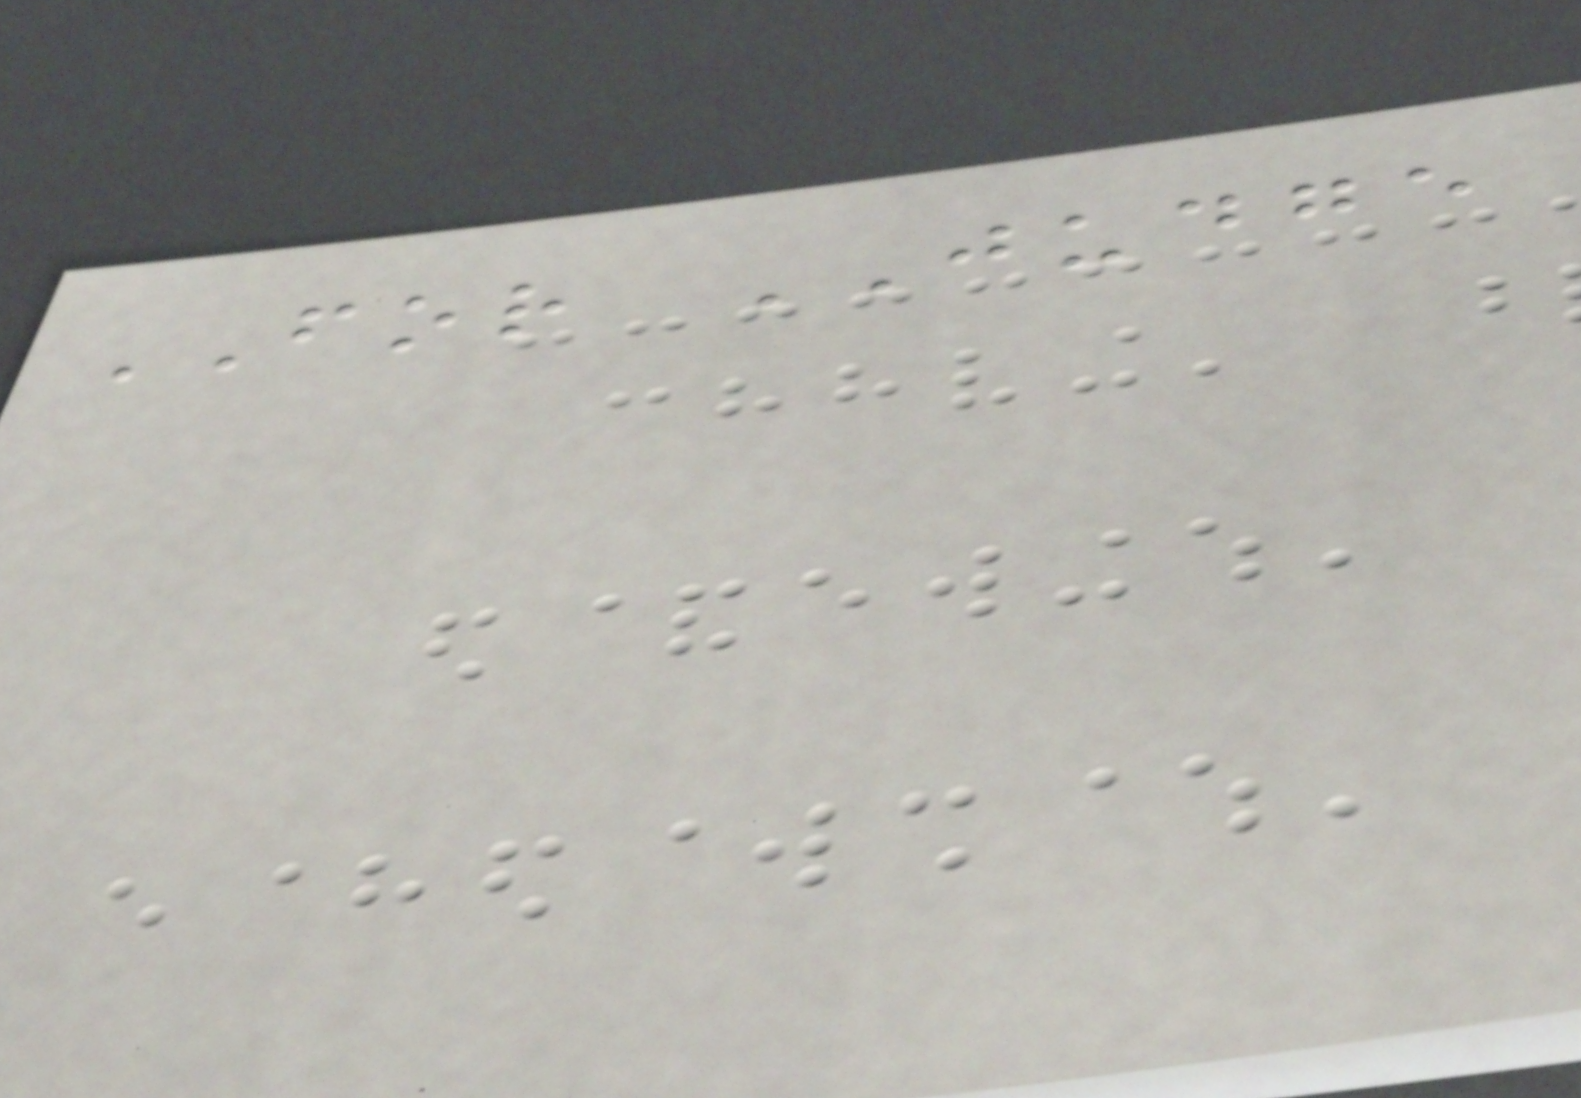FOR JUDGE
